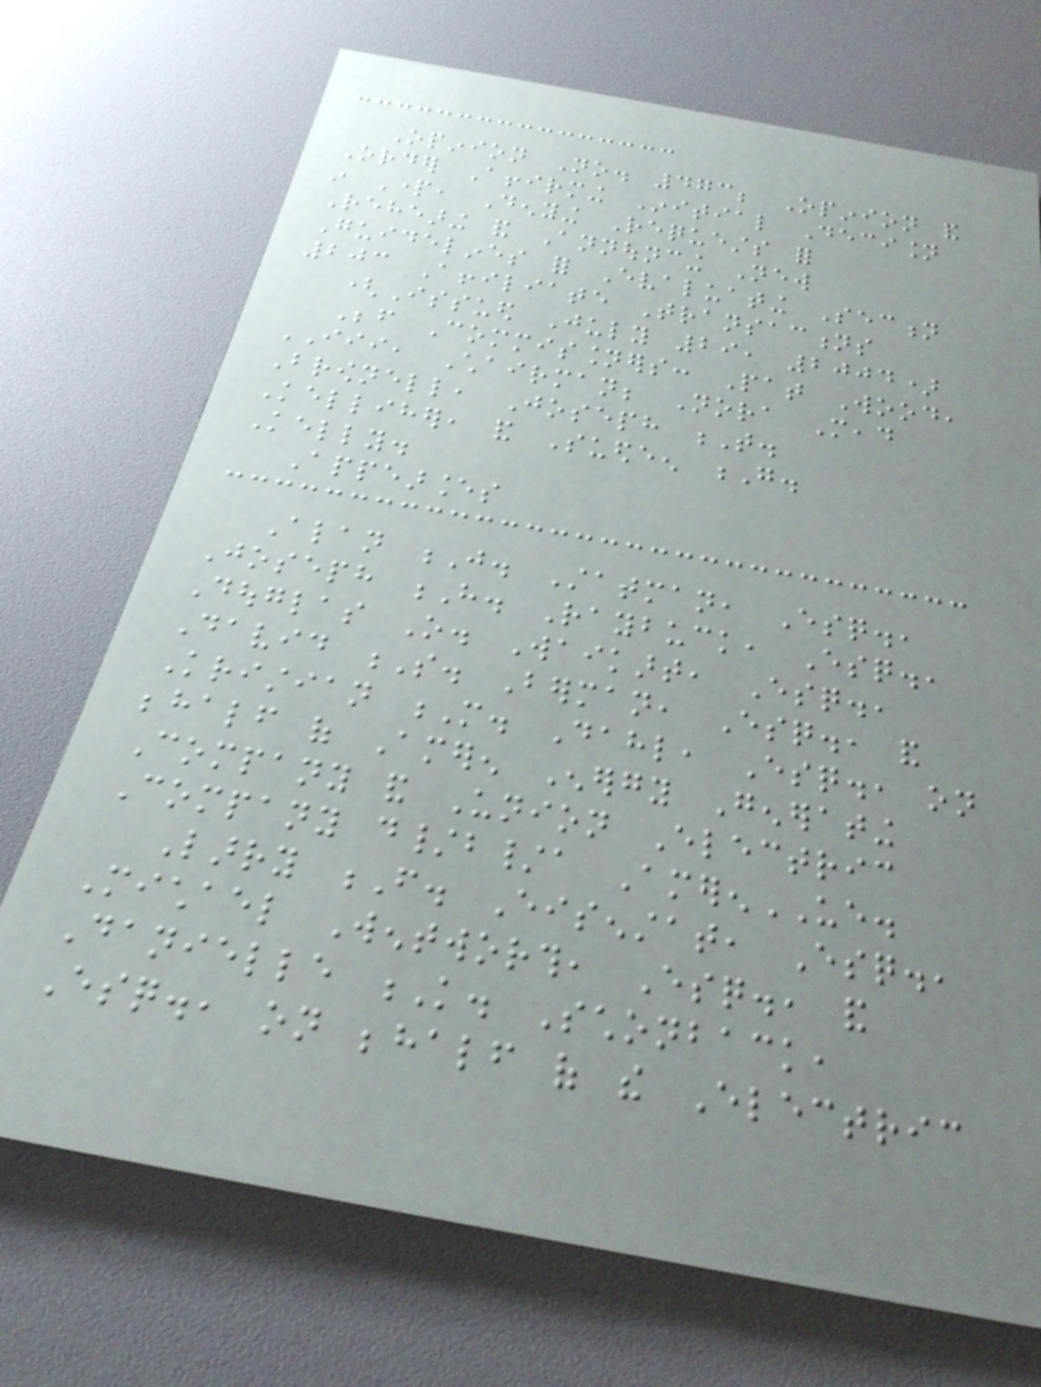Opinion No. 473; Opinion and
Order Affirming Initial Decision
in Part, Denying Requests for
Rehearing and Announcing New
Guidelines for Evaluating Section
203 Affiliate Transactions
(Issued July 29, 2004)
Before Commissioners: Pat Wood,
III, Chairman; Nora Mead
Brownell, Joseph T.
Kelliher, and Suedeen G.
Kelly.
Appearances
Alan J. Statman, Esq.,
Joseph H. Raybuck, Esq.,
Douglas O. Waikart, Esq.,
David S. Berman, Esq., and
Kristian M. Dahl, Esq., on
behalf of Ameren Energy Generating
Company and Union Electric
Company d/b/a AmerenUE.
Larry F. Eisenstat, Esq.,
Michael Wentworth, Esq., and
Danielle K. Schonback,
Esq., on behalf of the Electric
